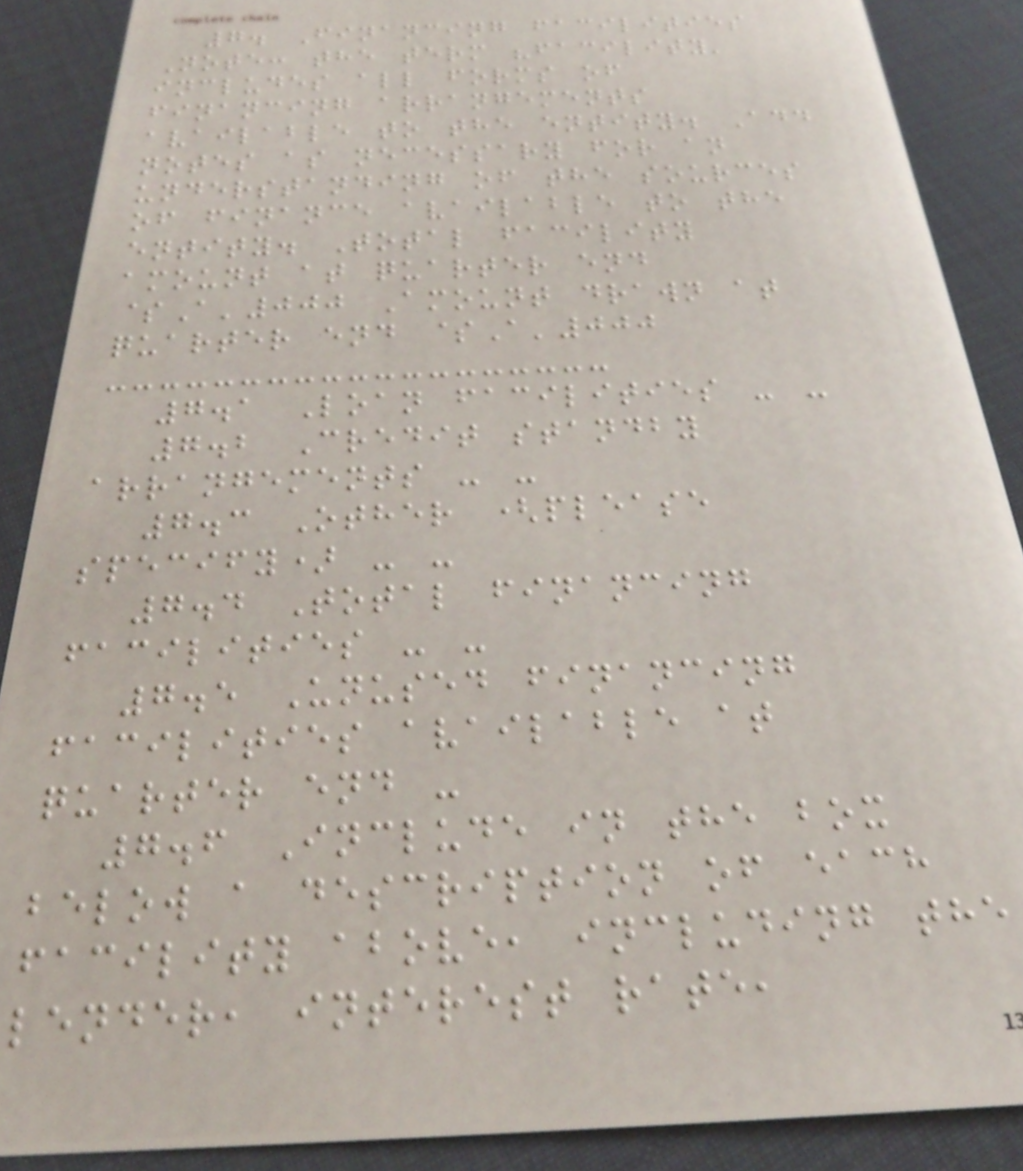7. Financing facilities
Note: the term "facility'
includes all forms of
financing arrangements
available to the entity. Add
notes as necessary for an
understanding of the sources
of finance available to the
entity. Total facility
amount at quarter end
$A'000 Amount drawn at
quarter end $A'000
7.1 Loan facilities - -
7.2 Credit standby
arrangements - -
7.3 Other (please
specify) - -
7.4 Total financing
facilities - -
7.5 Unused financing
facilities available at
quarter end -
7.6 Include in the box
below a description of each
facility above, including the
lender, interest rate,
